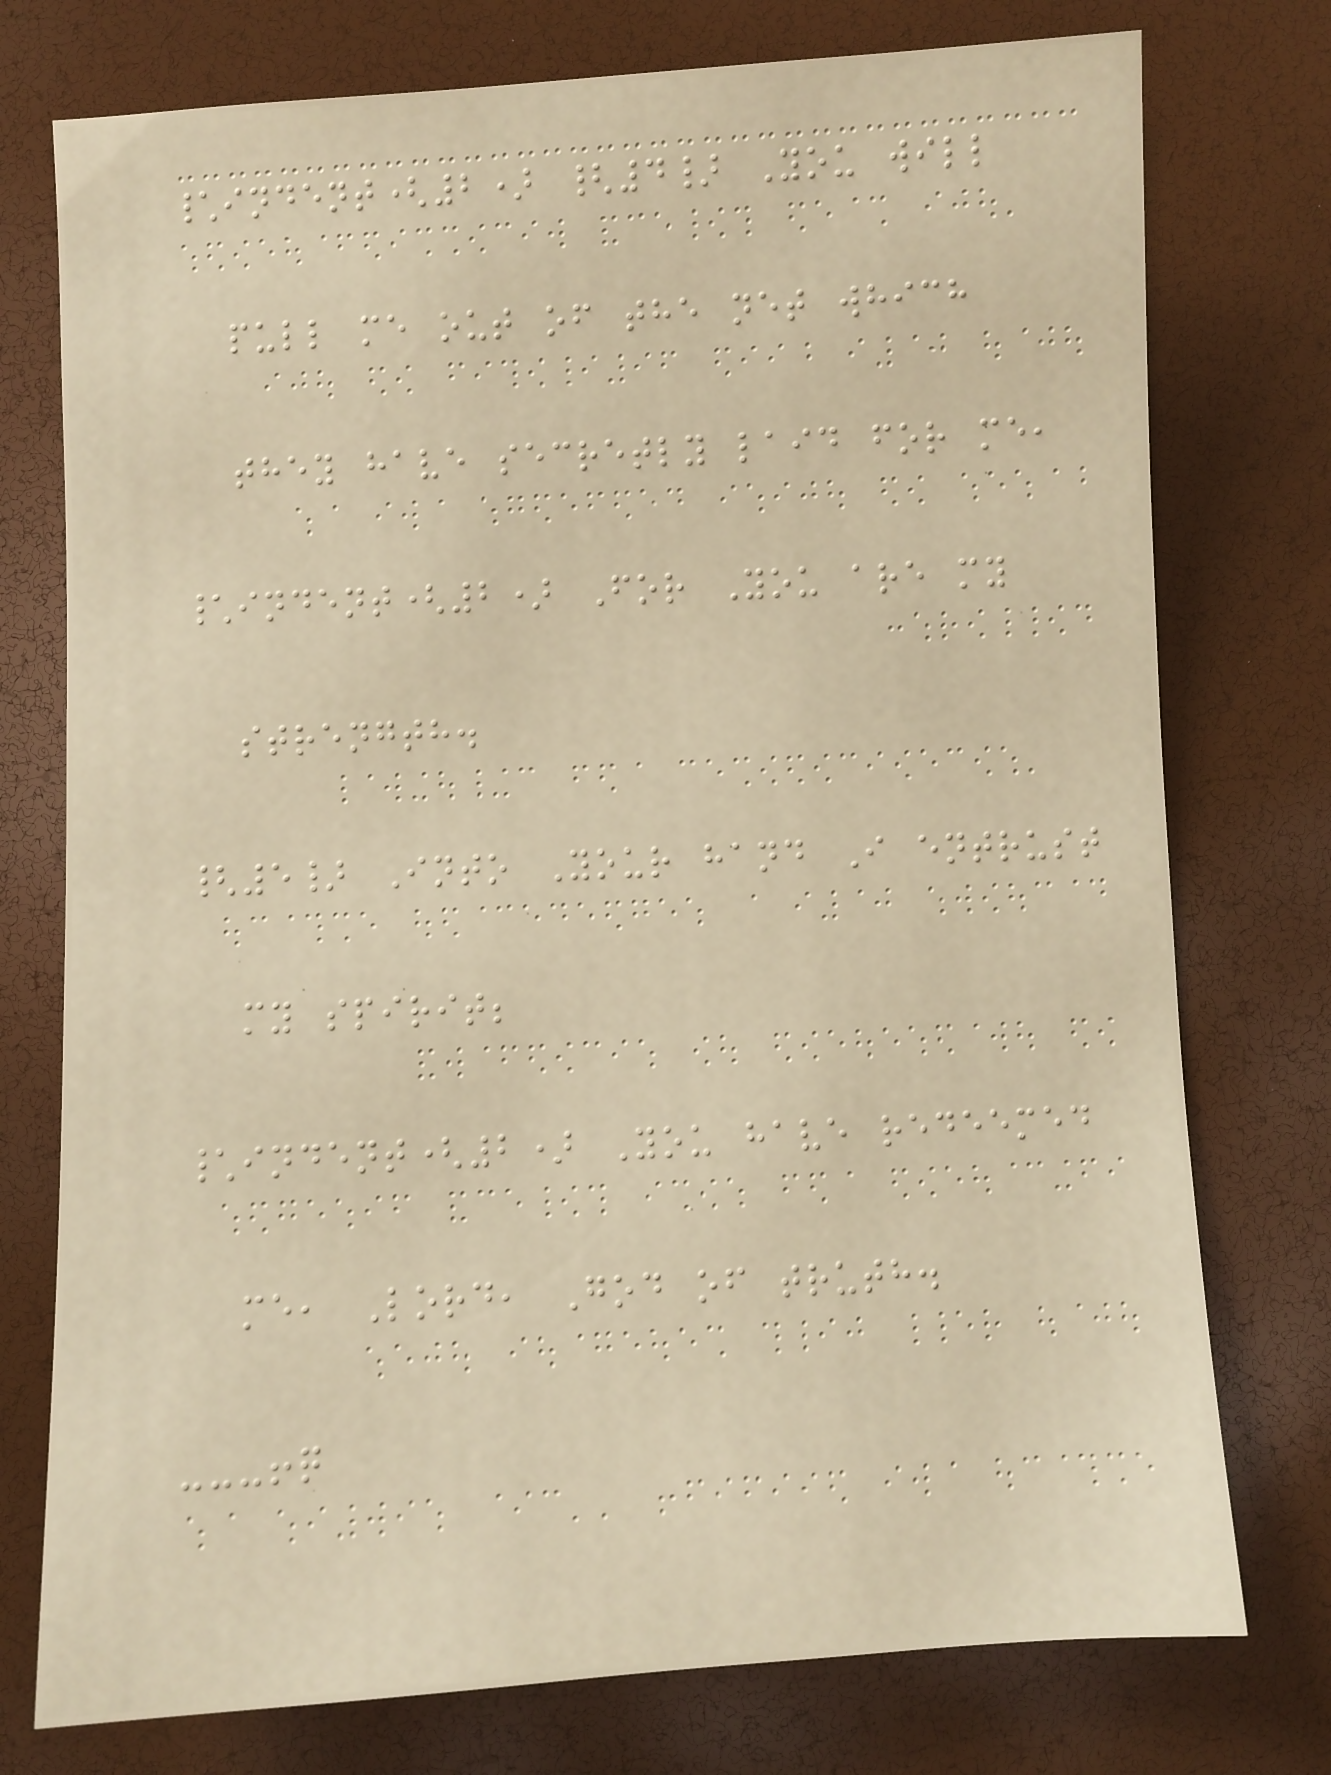\indent(2) {4} You will
pull me out of the net which
they have secretly laid for me,
\indent(2) For You are my
strength.
{5} Into Your hand I entrust
my spirit;
\indent(2) You have redeemed
me, Lord, God of truth.
---!q
